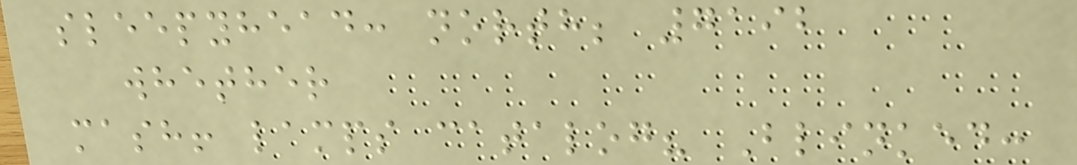sleepyhead: north; 7192
whether
mash! lamps catalog? Blinked:
